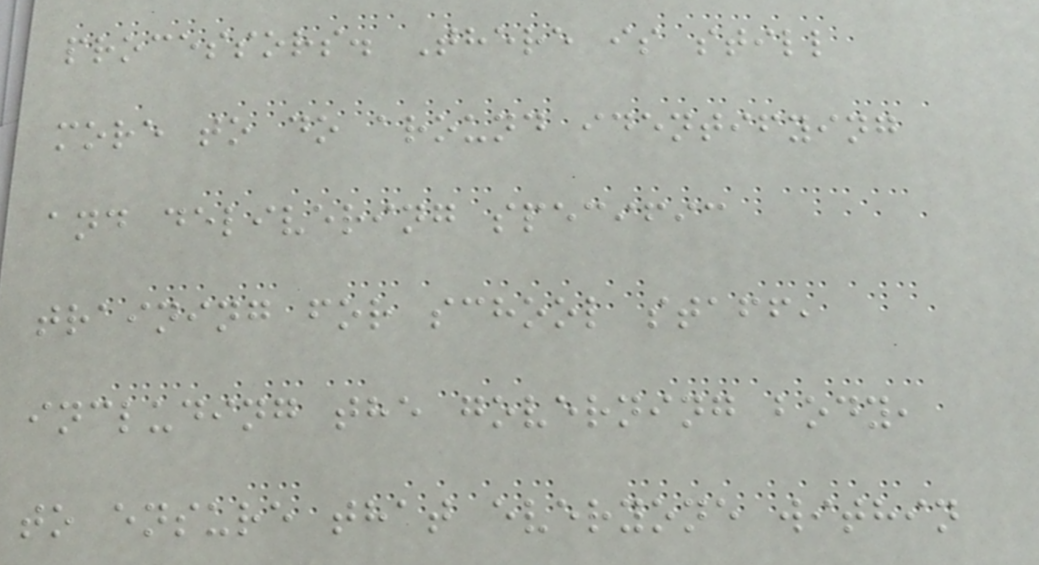processors. There is still
more to do around identifying
and delivering specific
training for school staff,
including the governing body,
to ensure that everyone within
